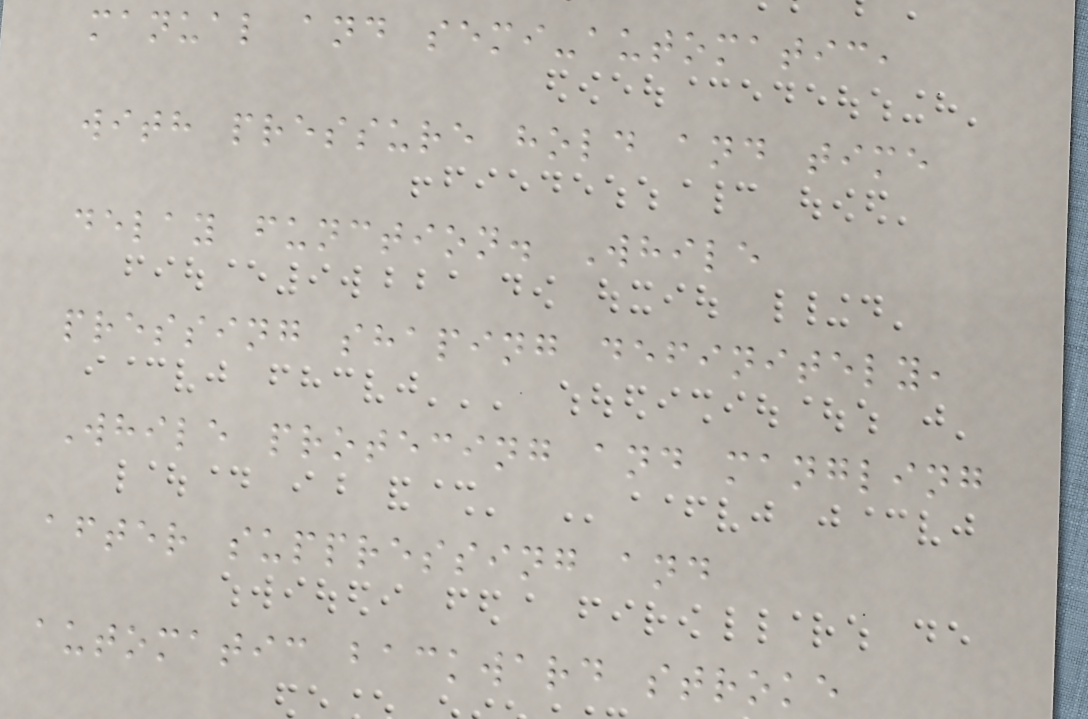manual and semi-automatic,
with pressure hold and time
delay function. While
pressing shaping definitely,
While protecing and mangling
after suppressing and
automatic backward stroke
